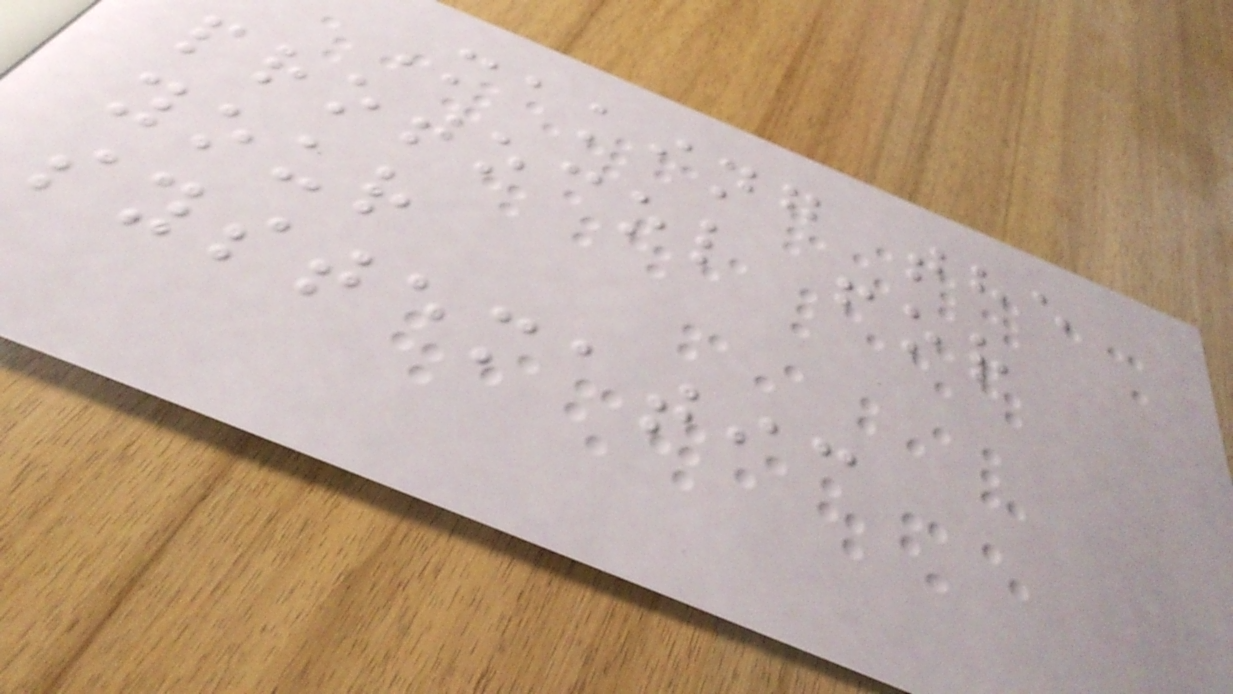Making the
protocol for
your
systematic
